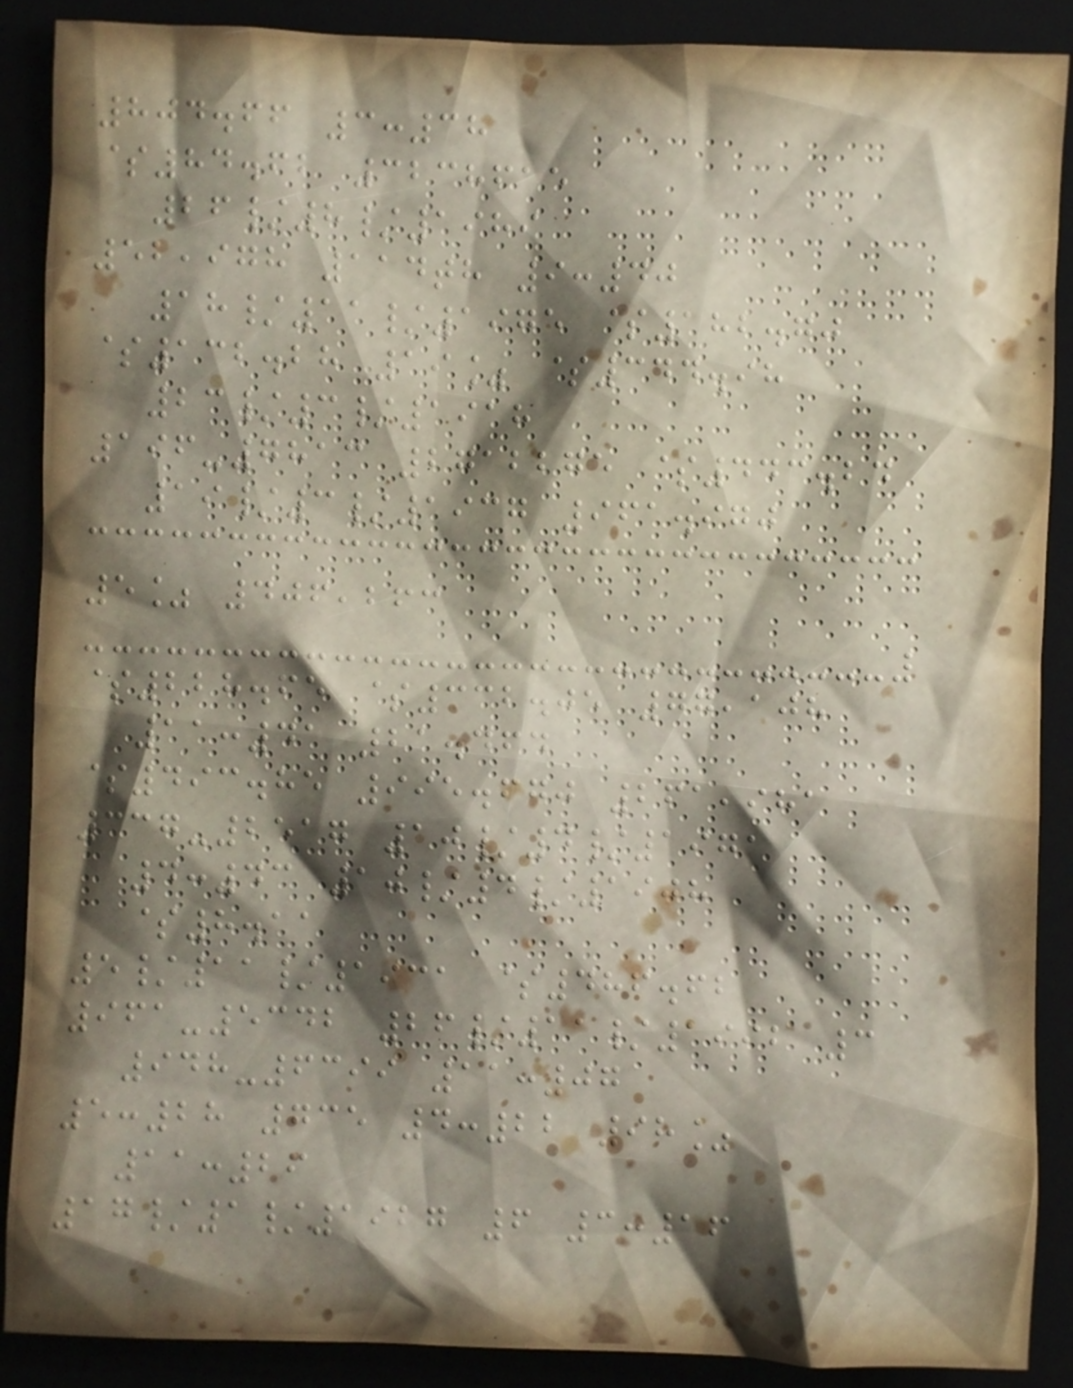804.66 3:38
$84.62 3238615
26/8/1989
52,978 114th 9:40
18/11/1975 $182.70
$132.28 19% $344.98
23/3/1918
196-7813 2712275 $443.24
19/3/1937 961.970
5% 406,263
$228.65 $332.05 77,108
11:41 21.464
$493.85 995.670 261,981
337-2517 10/4/1971
4:43 10/4/1908
$8.11
5/11/1931 $486.62
961-5342 26/11/1992 3
948-6399 11:07
5:28 735 4:22 98%
11:26
17/1/1927 6 3:16
